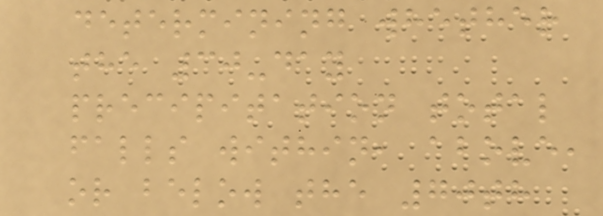determining whether
the 30-day
precipitation total
falls within, above,
or below the 70th
